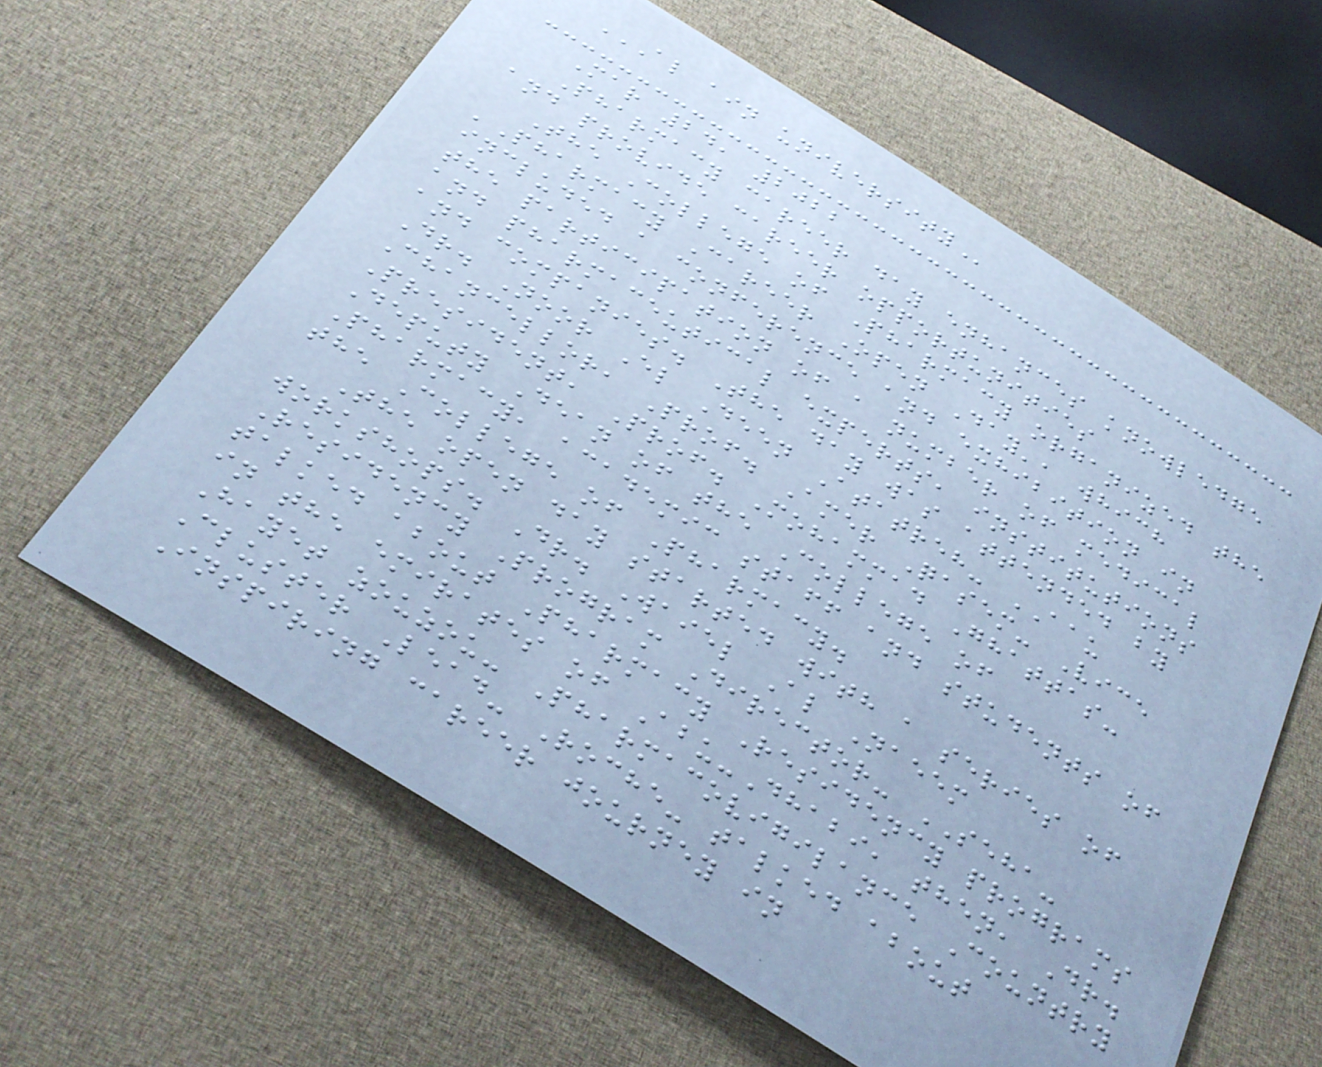AL AIN UNIVERSITY
Mar 24, 2022
Pharmacy career day enhances knowledge
and provide career opportunities
The College of Pharmacy organized the
'Pharmacy Career Open Day', which
included a conference and exhibition in
the participation of a number of medical
and pharmaceutical experts, institutions
and companies. The day was attended by
Dr. Noor El Deen Atatreh- AAU
Chancellor, Prof. Amer Qasem- Vice
President, Prof. Mohammad Ghattas-
Deputy Dean of the College of
Pharmacy, academic staff and students of
the College of Pharmacy.
The open day started with a series of
workshops. Dr. Waiel Al Naeem
Residency Program Director- SEHA-
talked about Pharmacy Residency programs
in the emirates of Abu-Dhabi, then, Dr.
Hayet zouzou- Pharmacovigilance Country
Cluster Lead- Roche- talked about
Inspiring career journey in
